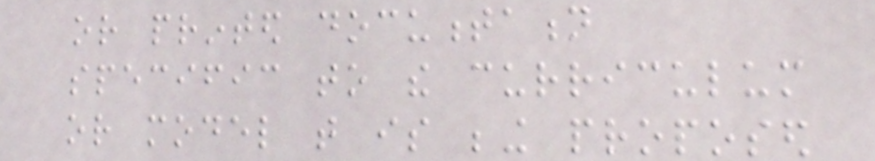or printed documentation
specific to the curriculum
or model that is being proposed
